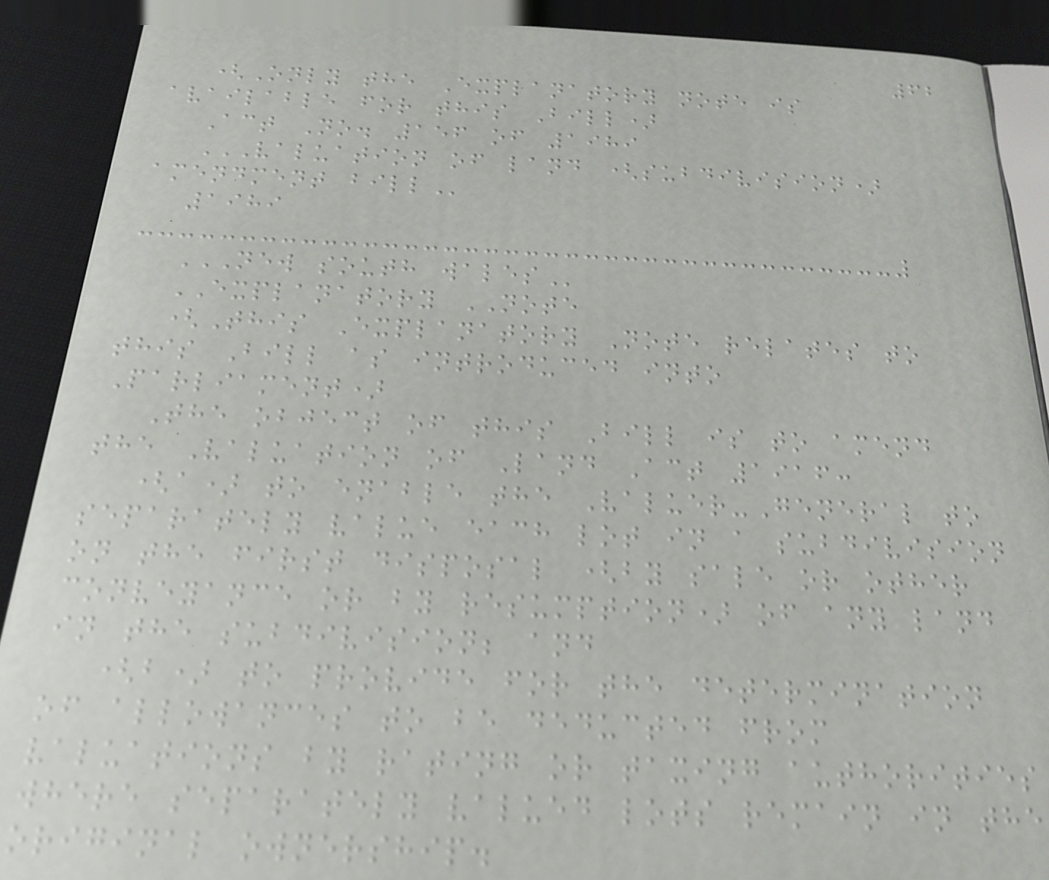62
(Only the Explanatory note is
available for this Bill)
Act No. 156 of 1989
VALUATION OF LAND (SUBDIVISION)
AMENDMENT BILL
1989
NEW SOUTH WALES
EXPLANATORY NOTE
(This Explanatory Note relates to
this Bill as introduced into
Parliament)
The object of this Bill is to amend
the Valuation of Land Act 1916:
(a) to enable the Valuer-General to
separately value each lot in a subdivision
on the first disposal (by sale or other
conveyance or by resumption) of any land
in the subdivision; and
(b) to provide for the determination
of allowances to be deducted from
valuations by rating or taxing authorities
where separately valued lots remain in the
original ownership.
